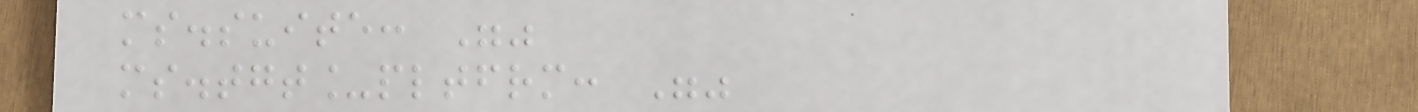ms.suite: ""
ms.tgt_pltfrm: ""
